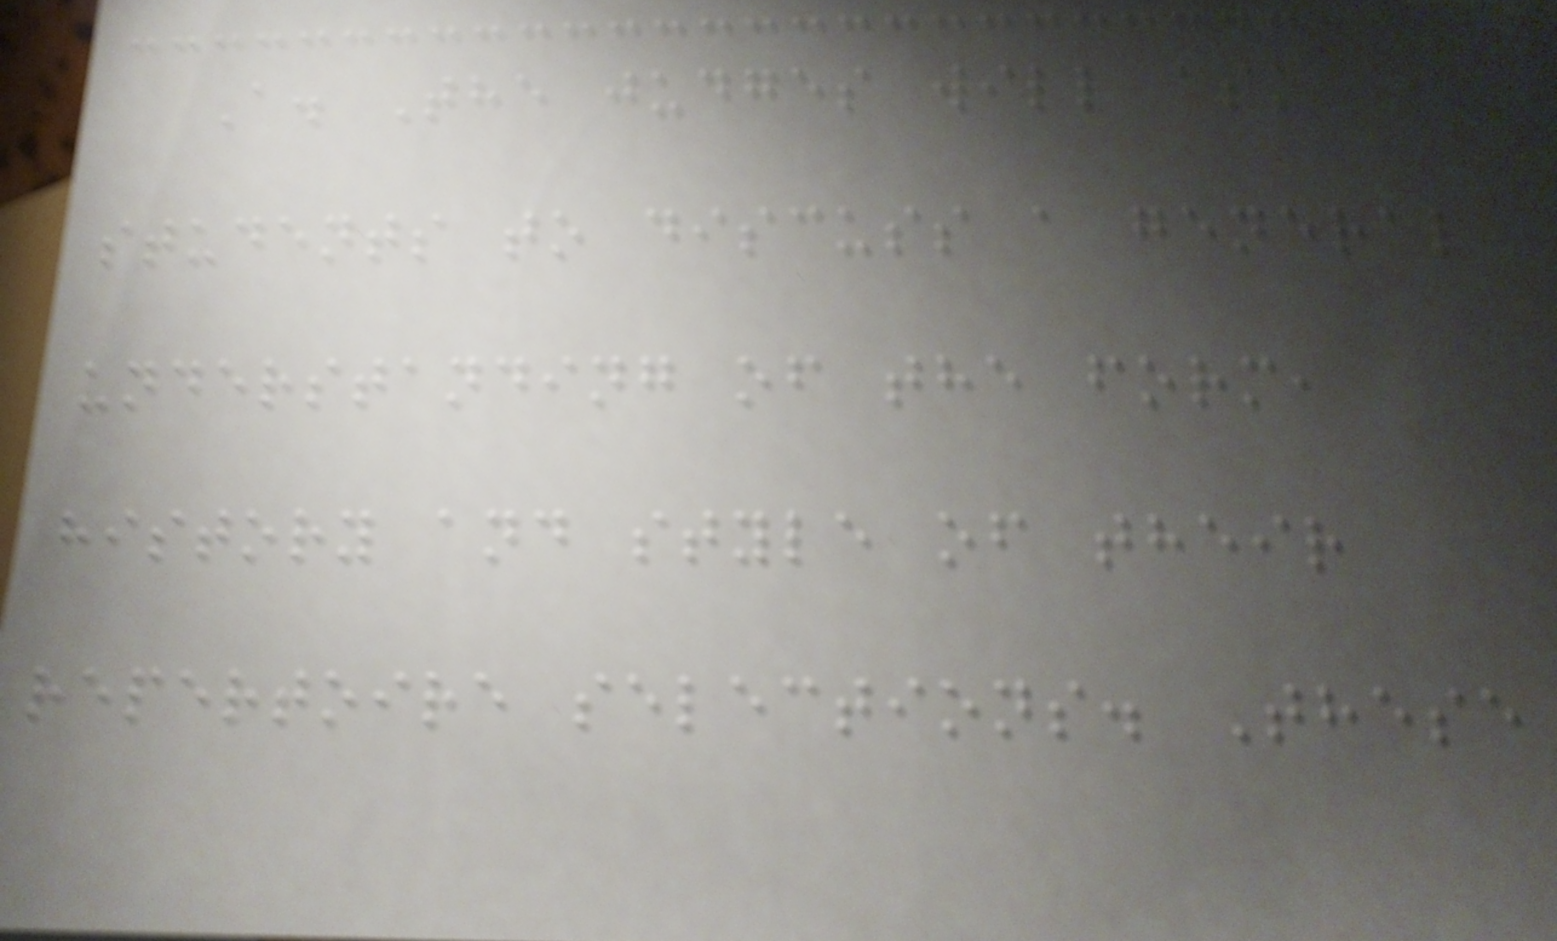A. The judges will ask
students to discuss a general
understanding of the form,
history and style of their
repertoire selections. These
